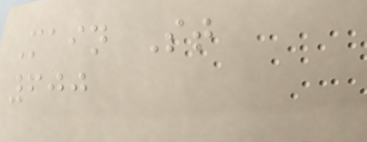Main St
600
